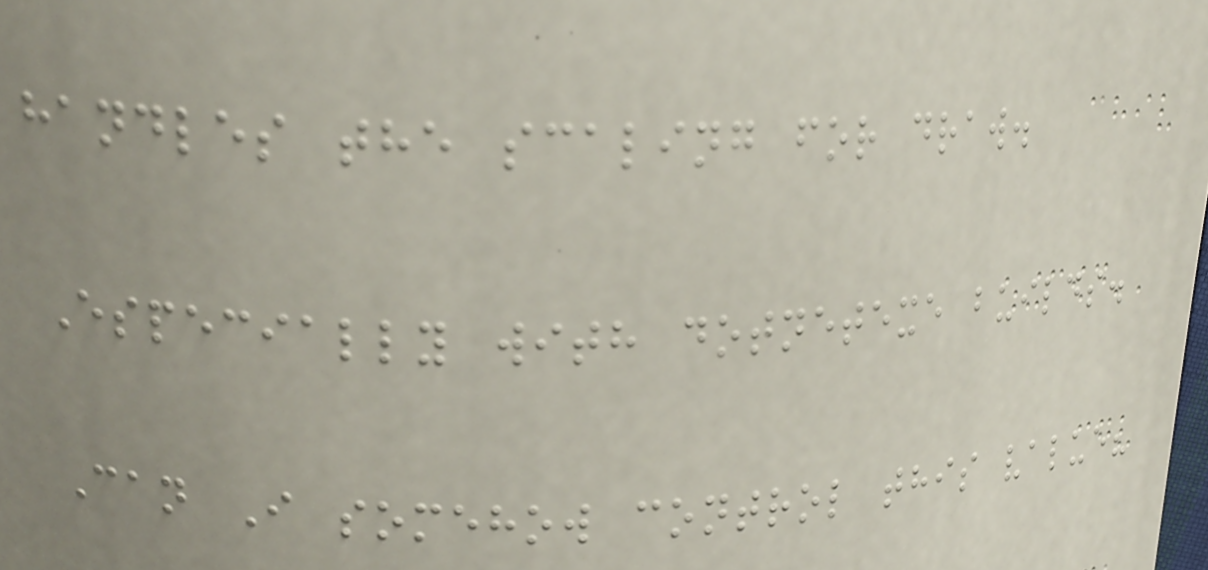handles the scaling for draw.
Especially with dotnetexe builds.
Can I somehow control this value?
